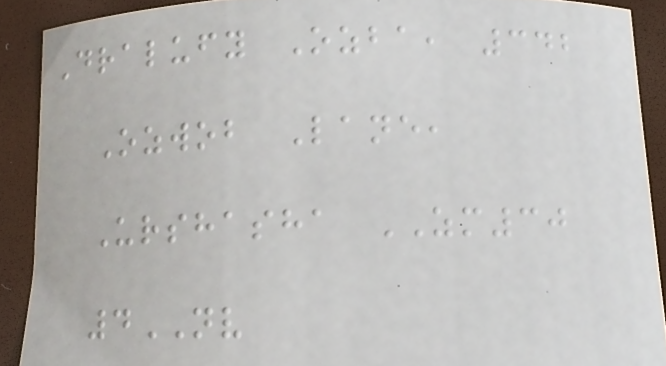Dralufy Ozba, 342
Ozwob Lane,
Urshasha ZM30
4NV
